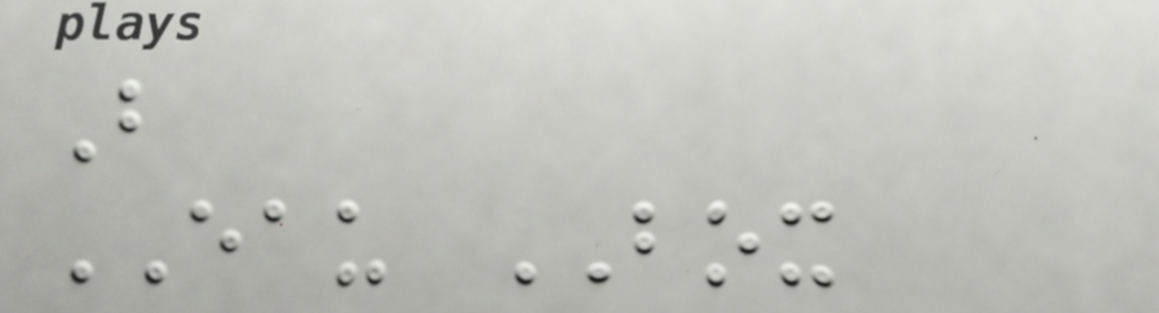B
EAU BOX
